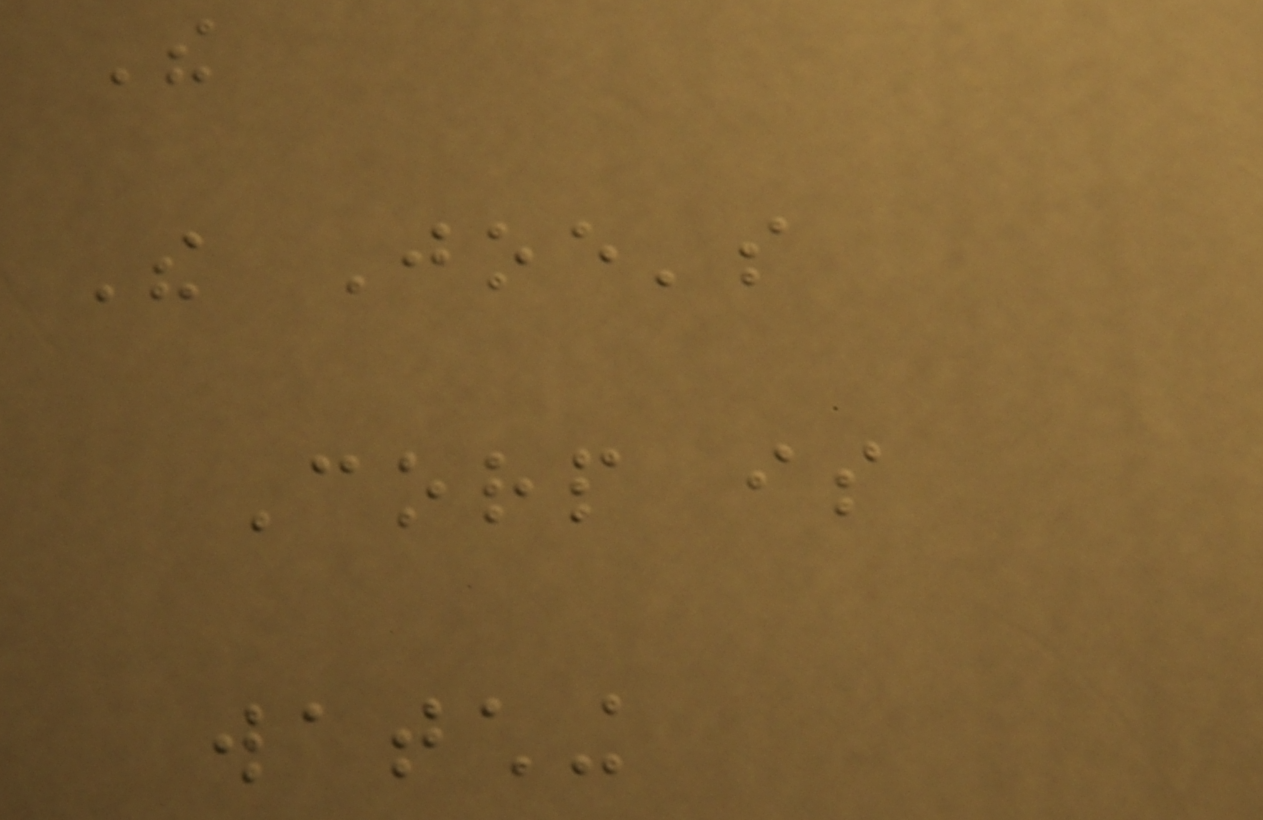The
The Joe's
Corp is
watching
